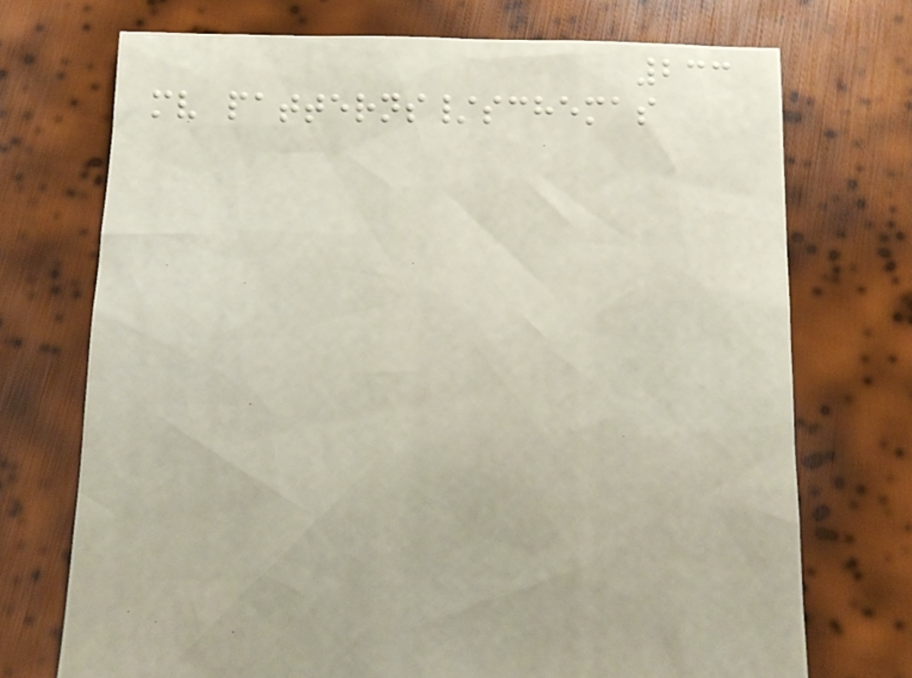233
mv patterns/schemas
